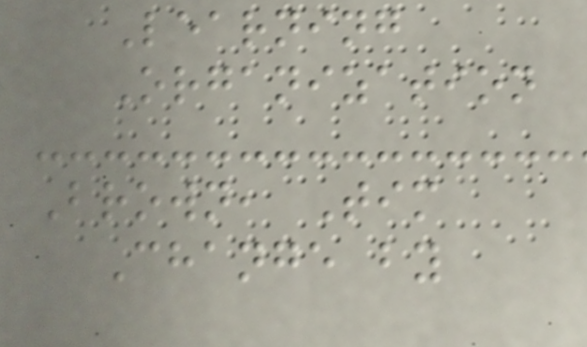Learning
Organization
Brown, Tim
Change by
